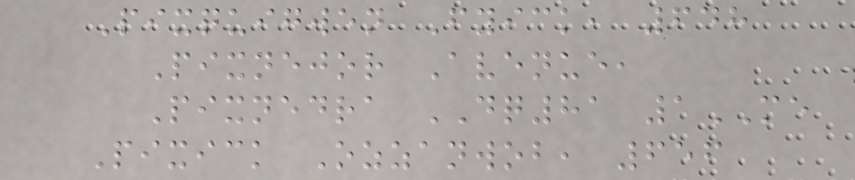Pixquigwen Fyick, 648
Pixnejor Avenue,
Pixnedra DQ81 1ME
Pixick Ozzanwob, 656
